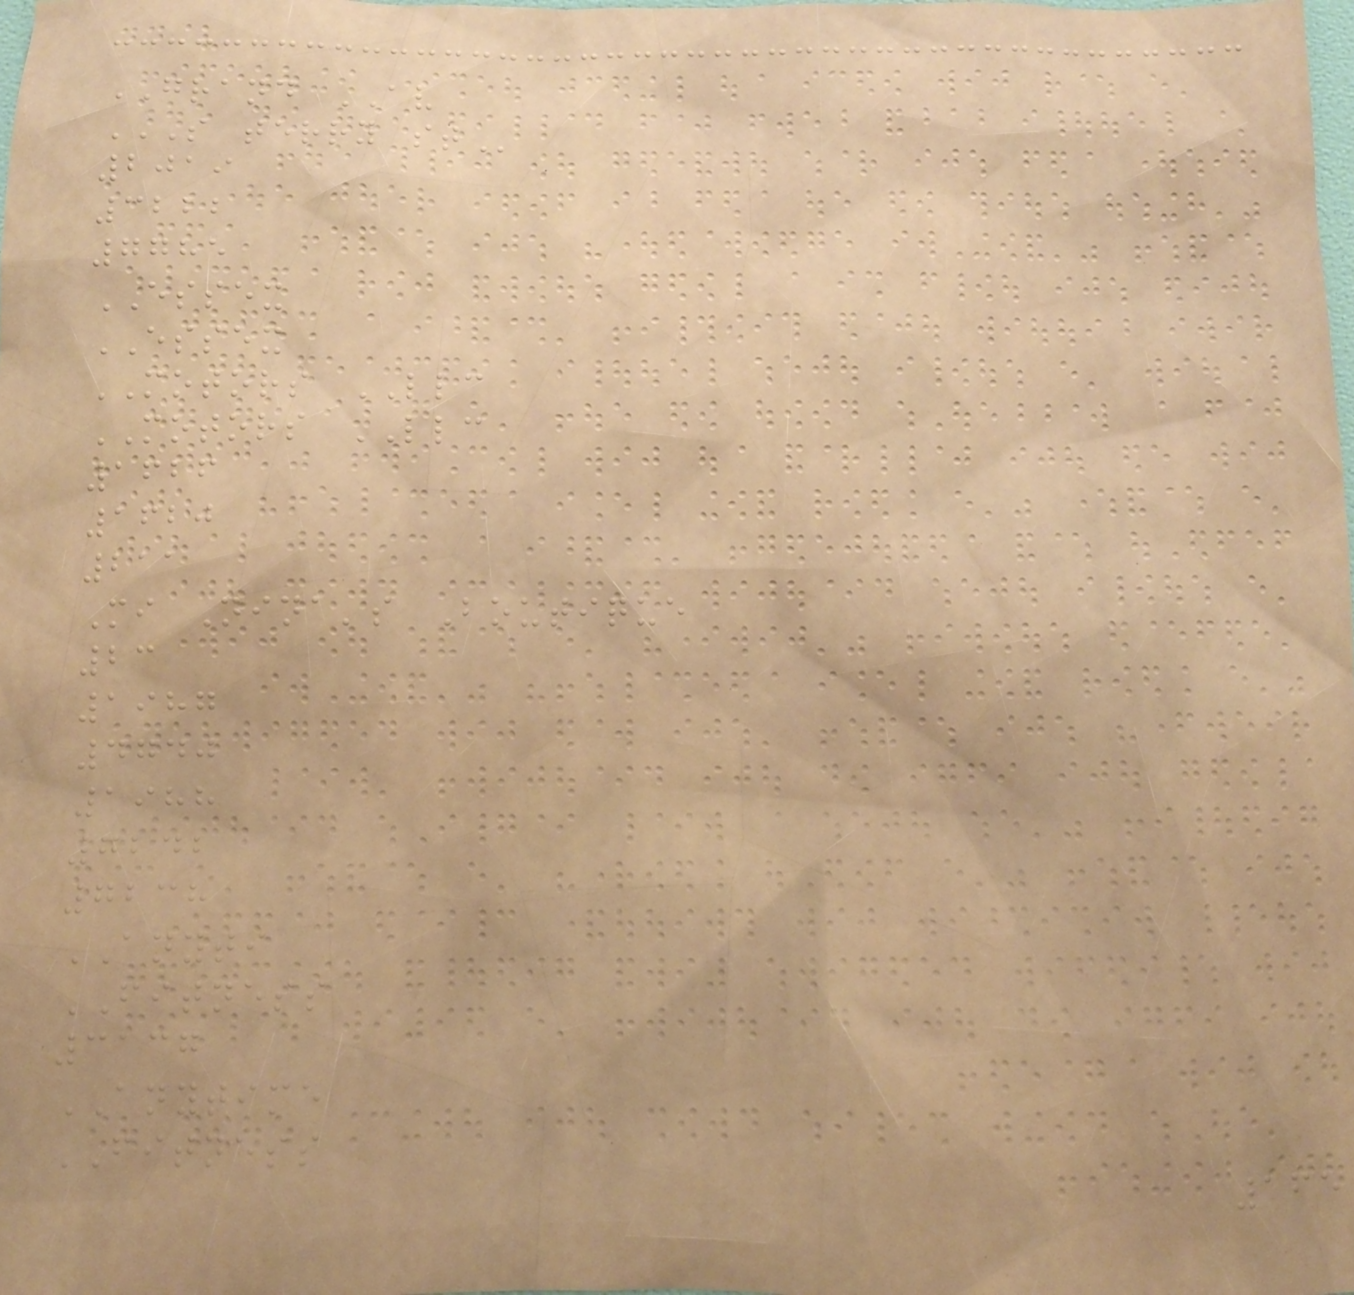GRAND AV
S TERRY ST
2019
3222
7785
ESSEX
ESSEX
MOTORS LLC
MOTORS LLC
1626
1620
211
Mi Nina's Boutique
23
1987
4740
1988
7242
7238
ANYTI
FITNESS
3137
ANYTIME
FITNESS
165
